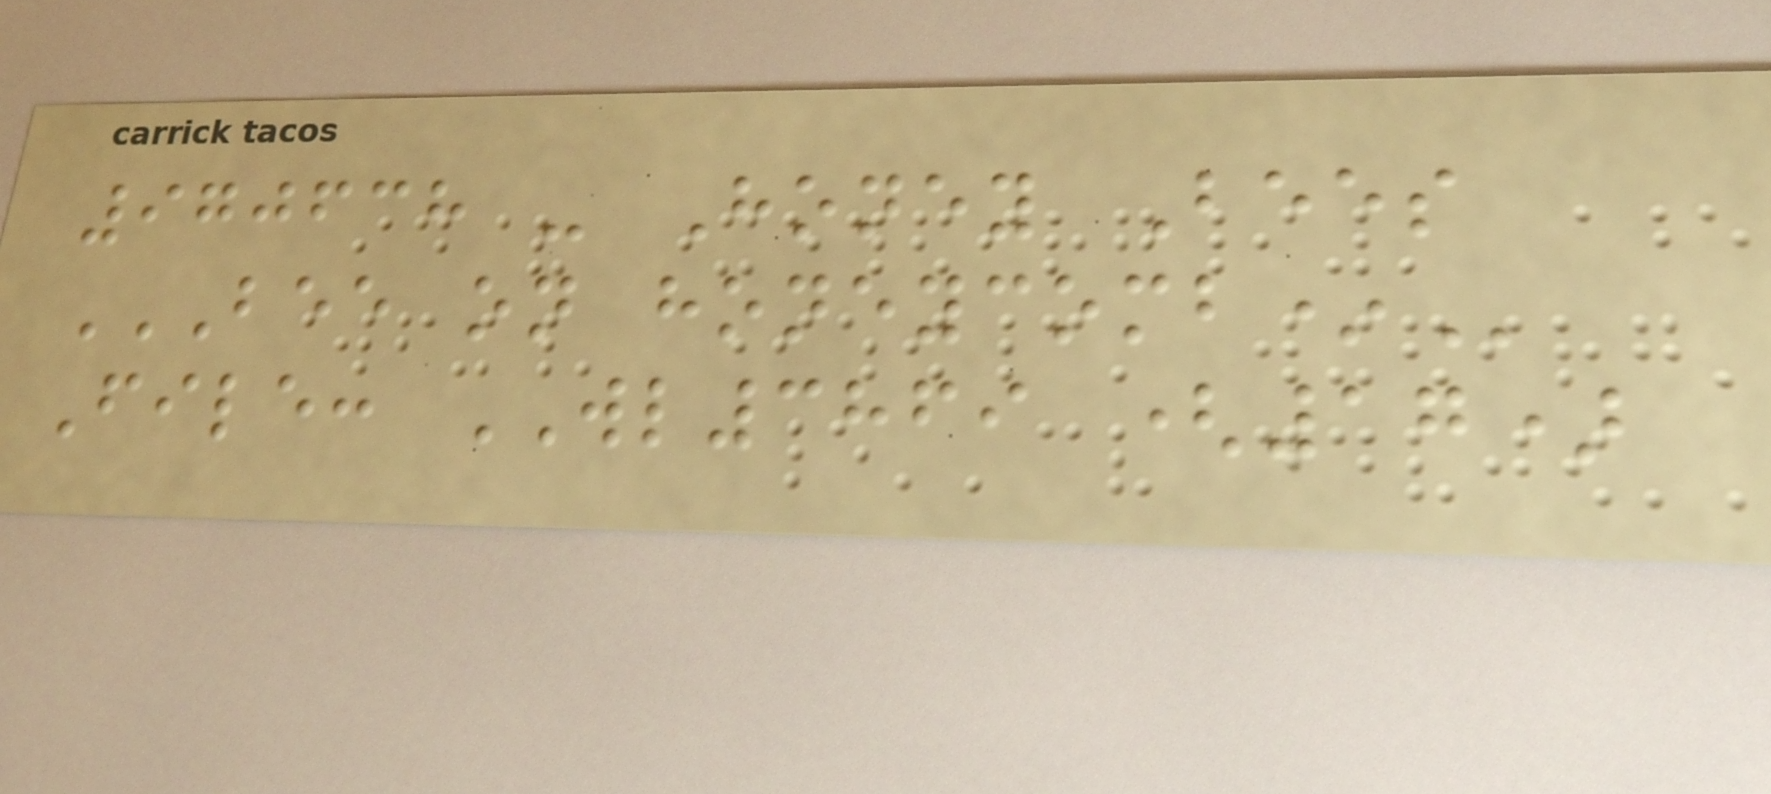970638 - Honey Bees
BEE ON HONEYCOMB*
File: WL3869 (17)
